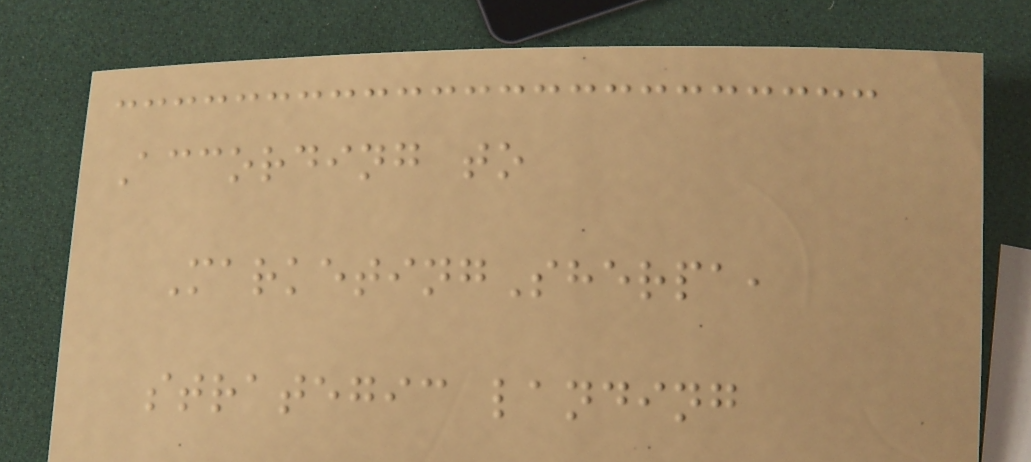According to
MarketingSherpa,
strategic landing
